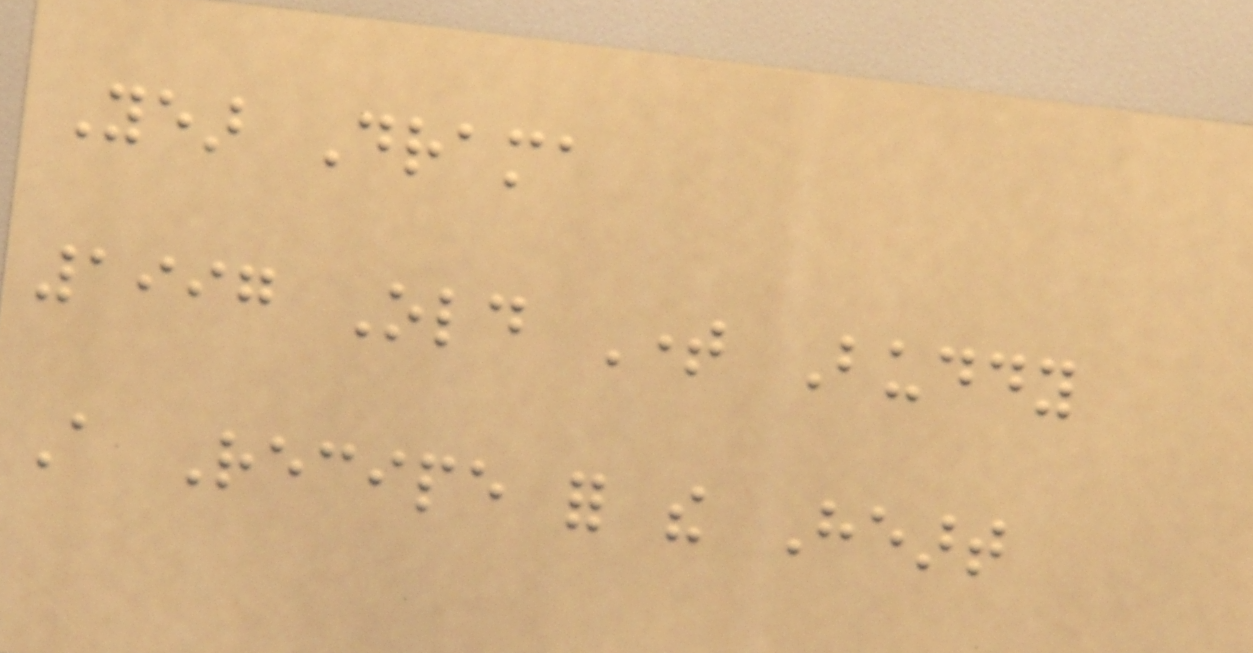Year Drama
1997 Old Time Buddy
A Recipe for the Heart
